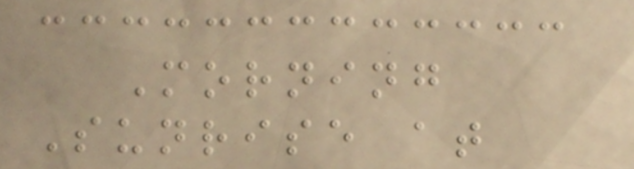Morning
Sunrise at
